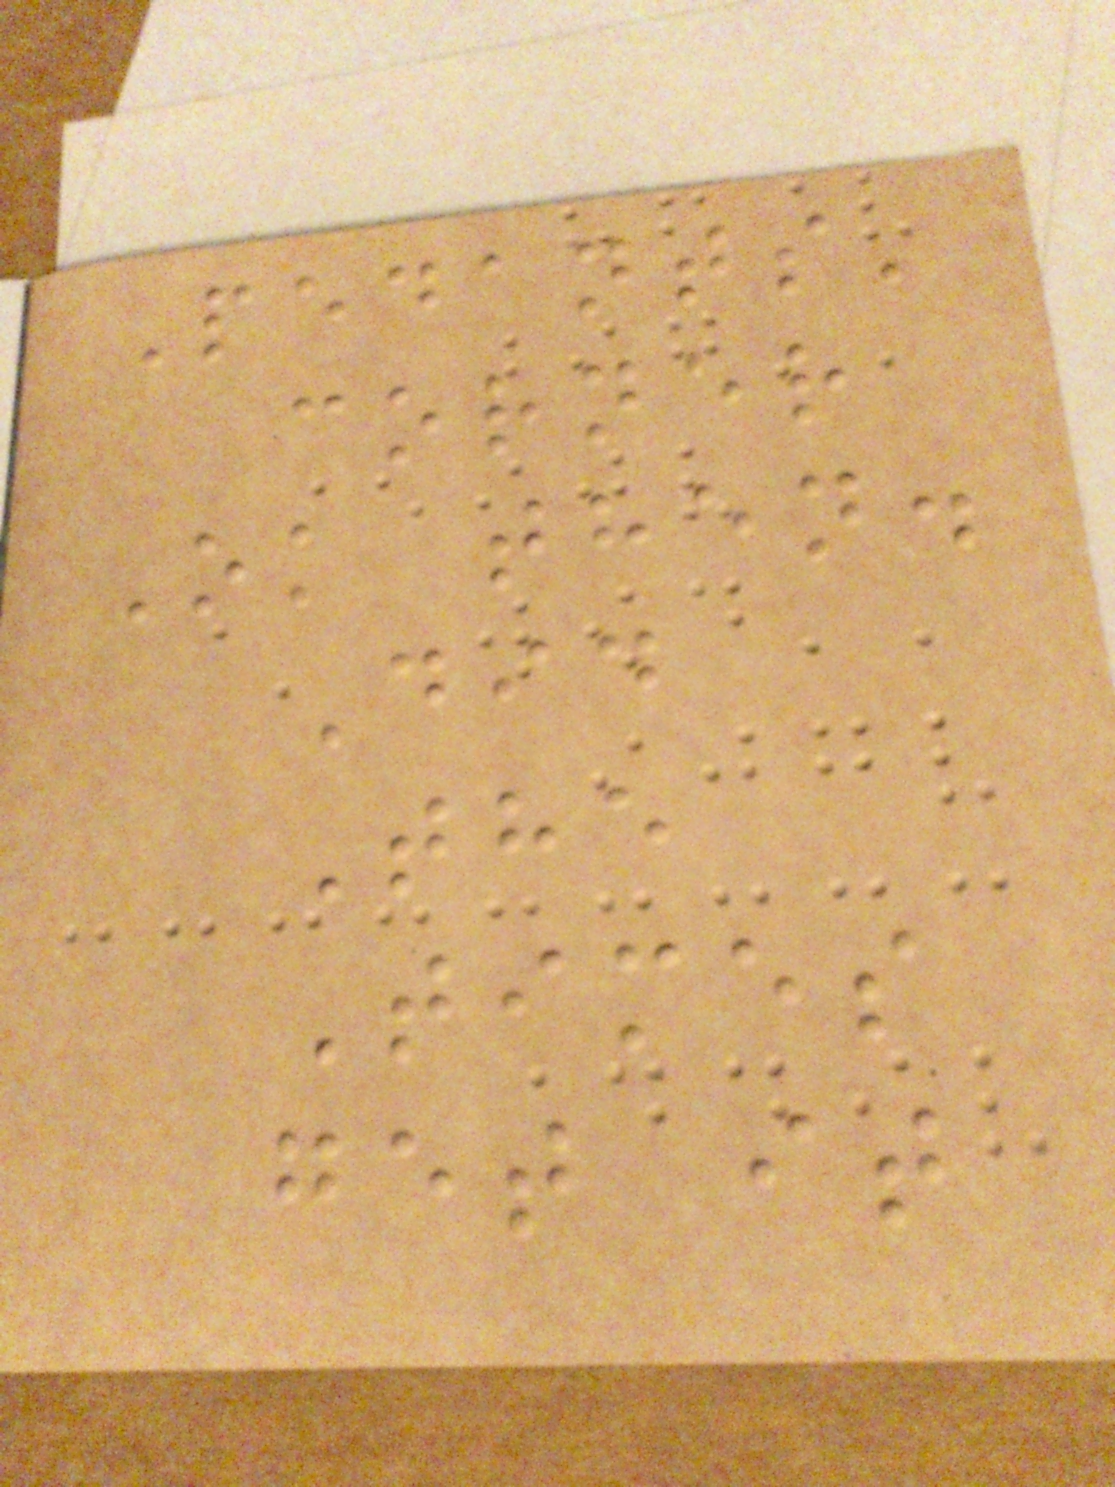Pedants'
corner
Ok then.
Did
The
Times
get it
